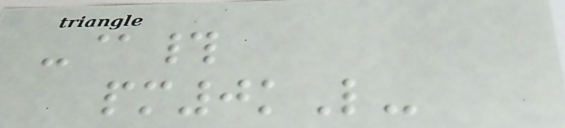-@#
pm0kL-
